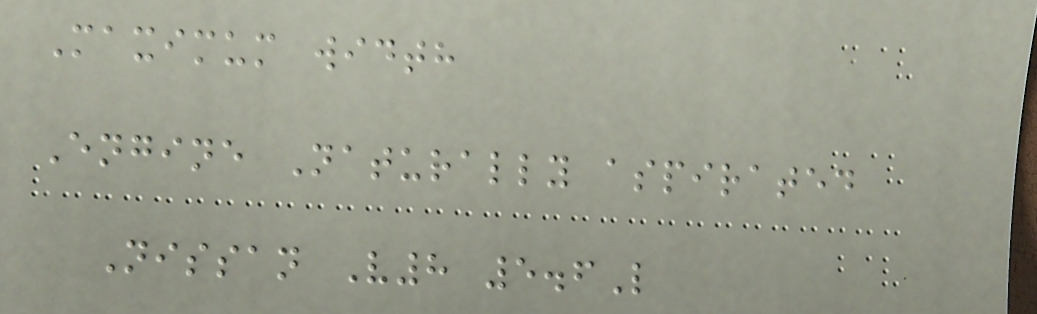Maximum width
Engine Naturally aspirated
Nissan V8 5.6L
